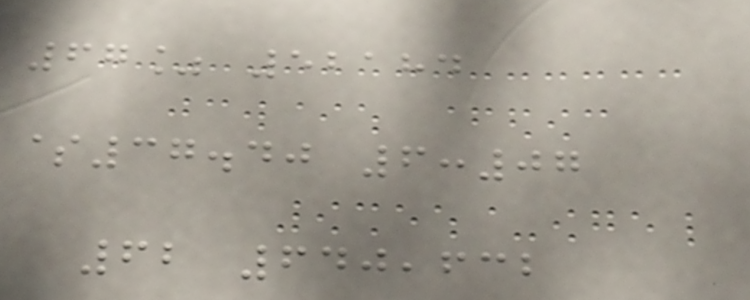67% 52184
$37.40 6:07
62 640,632
